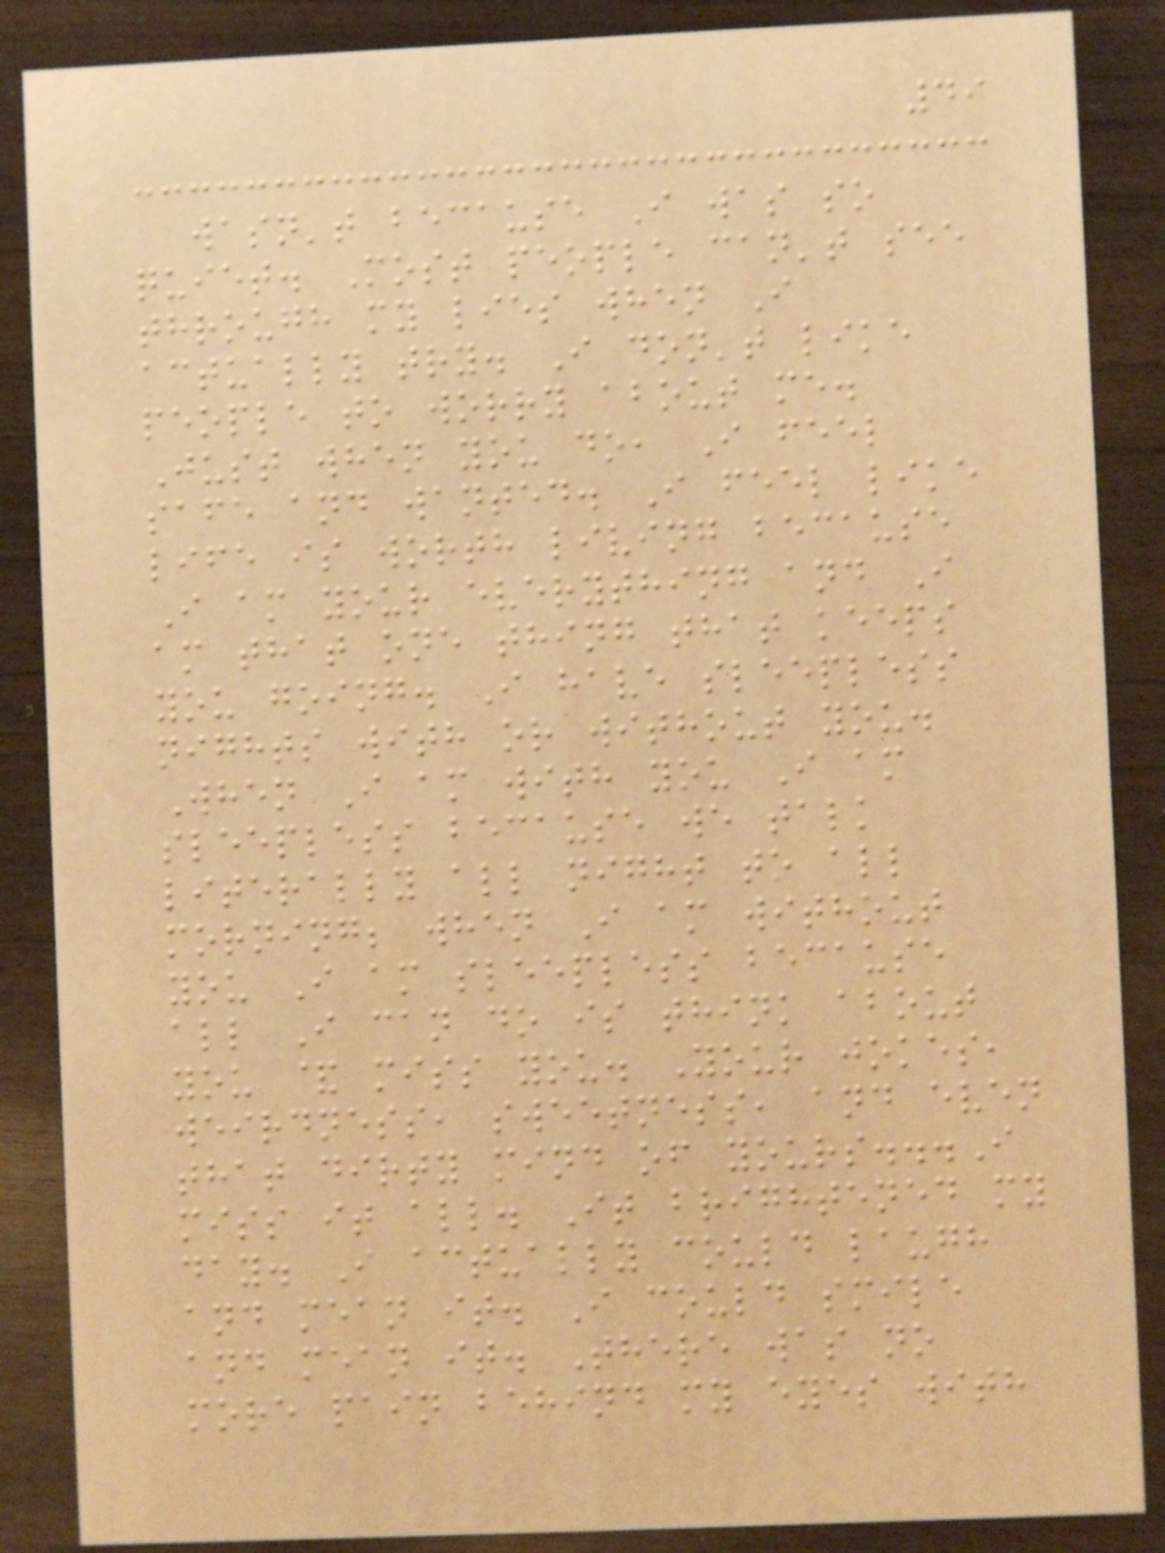49
wasn't because I was so
quiet. Most people can't see
through my lies when I
actually try. I don't like
people to worry about me.
Just when you do, I feel
safe and wanted. I feel like
life is worth living because
I am your everything and I
am that one thing that keeps
you going. I have sleepless
nights with or without you.
When I am with you I am
sleepless because we talk
literally all night to all
morning; when I am without
you I am sleepless because
all I can do is think about
you & miss you. Your jokes,
weirdness, sweetness, and even
that dirty mind of yours...I
miss it all. It brightened my
day. I actually could laugh
and mean it. I could smile
and mean it. There was no
more pain behind my eyes with
